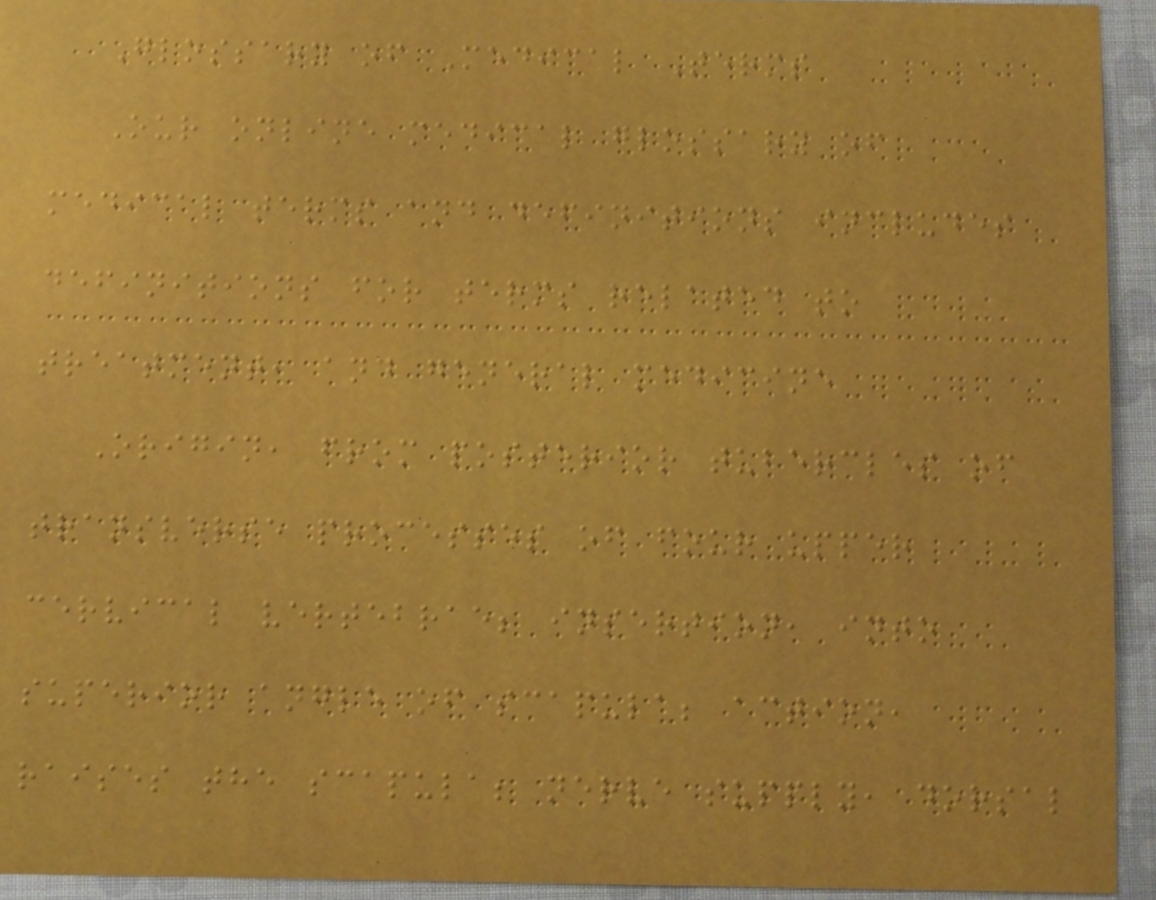Glossary of Medical Terms
Our online medical glossary of
medical terms and definitions includes
definitions for terms related to
treatment, and general medicine
Origin, from posterior tubercles of
transverse processes of four upper
cervical vertebrae; insertion, into
superior angle of scapula; action,
raises the scapula; nerve supply, dorsal
